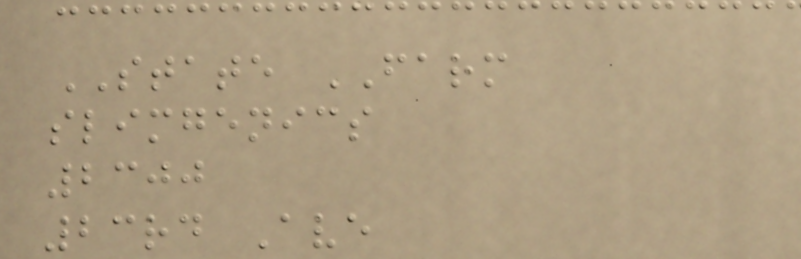STATE FARM
slimgenics
2300
23rd Ave
